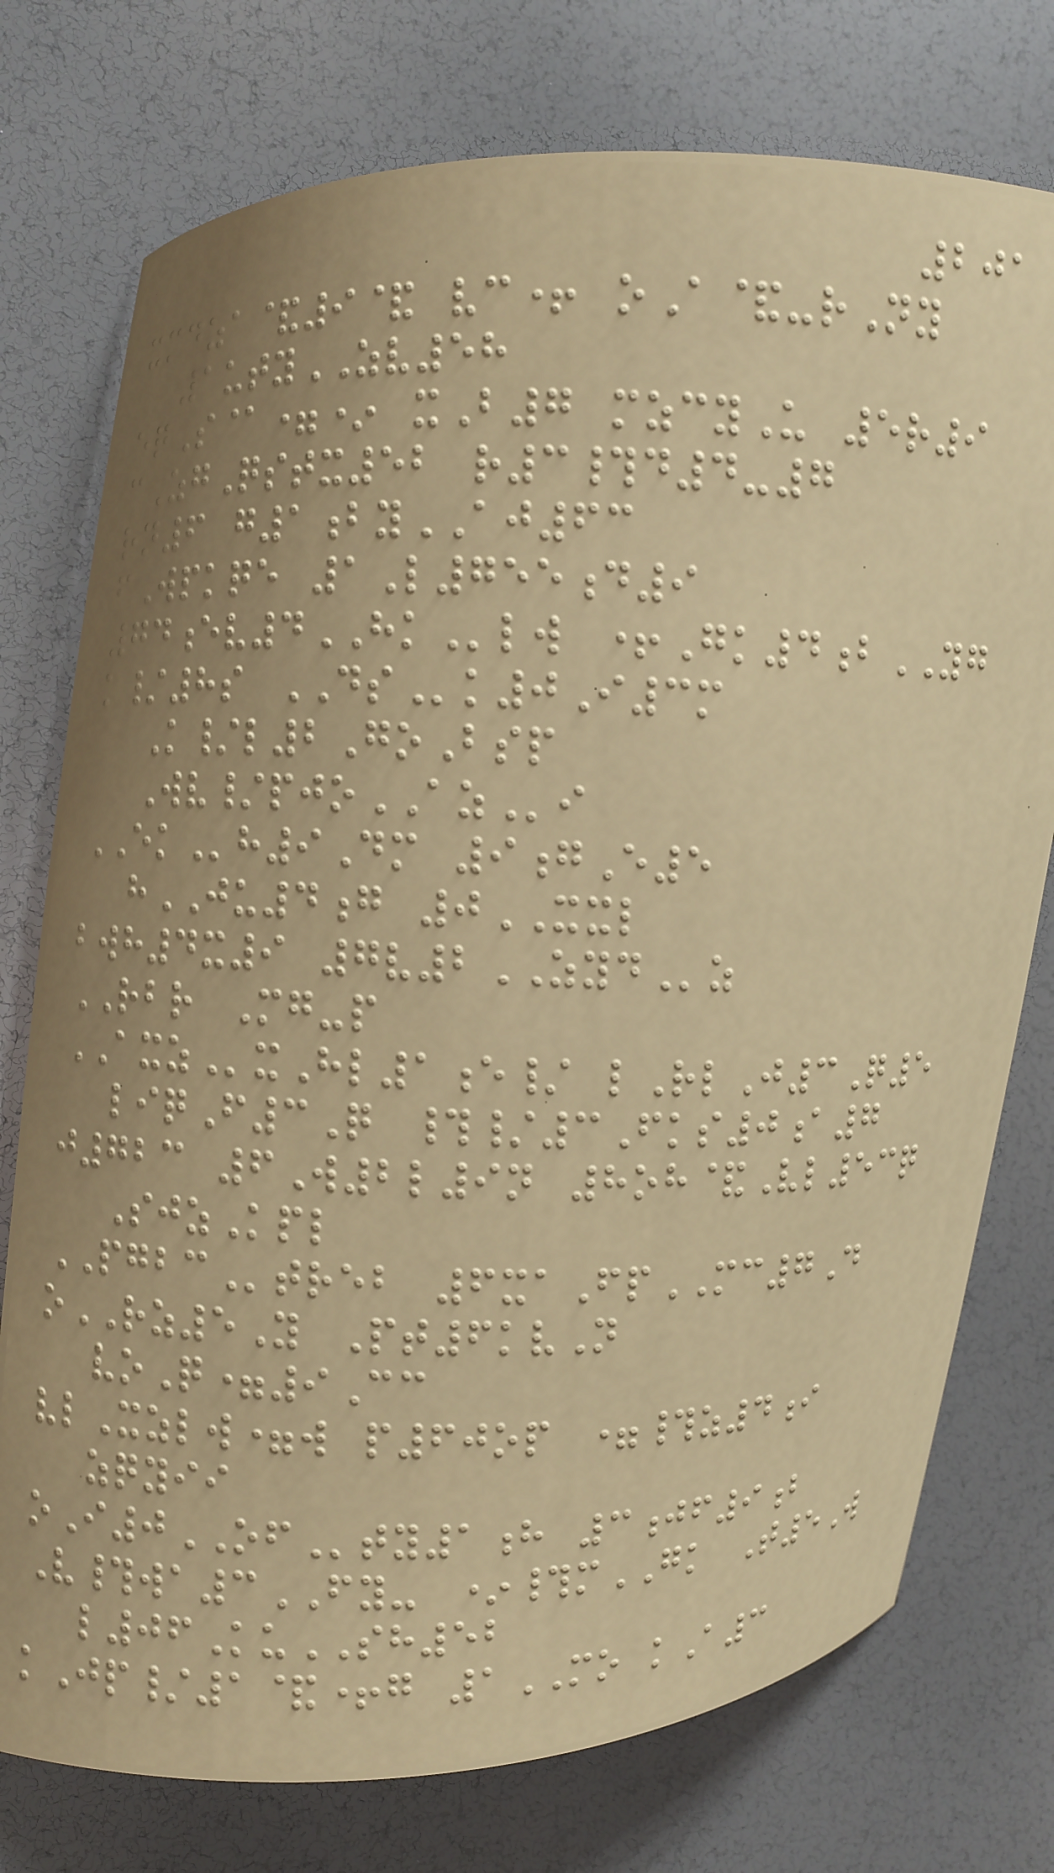201
xmdza&9& vc+ oA&-rNy
1utyZV58
eqS@=* xB7 mzcyU 5r9
cZgQstx52 r3#d4-7
rn6 g1byAJ63
fWpkqe 1L755d9
74ev4HKlw +Gk4bYG
k/8s DSk0I3m
K/l2GoBsp
Wv/pjoAZi
EKh9Dm 9gE5
hJU4g 0XXL
bwh4x9 7v2ZYDz
RBR Mg-p
AXZxHl1e/ lRlJ3Q5
liqF3Q #/3Fks0a7
j723 6W2l9n 8oh&Vl53q
SjzKpl
PGBCtreb 6xaFpMC7D
oRZ5Y Pt6kvN
voQ=9Cc
vlXzlw=w p60op =#z4i
zqyii
oI0OFty1h 3jf9b
V#wa3FY- *#mGK T5W
l06KuSH52
kJp/1&+g 1MO kA3
